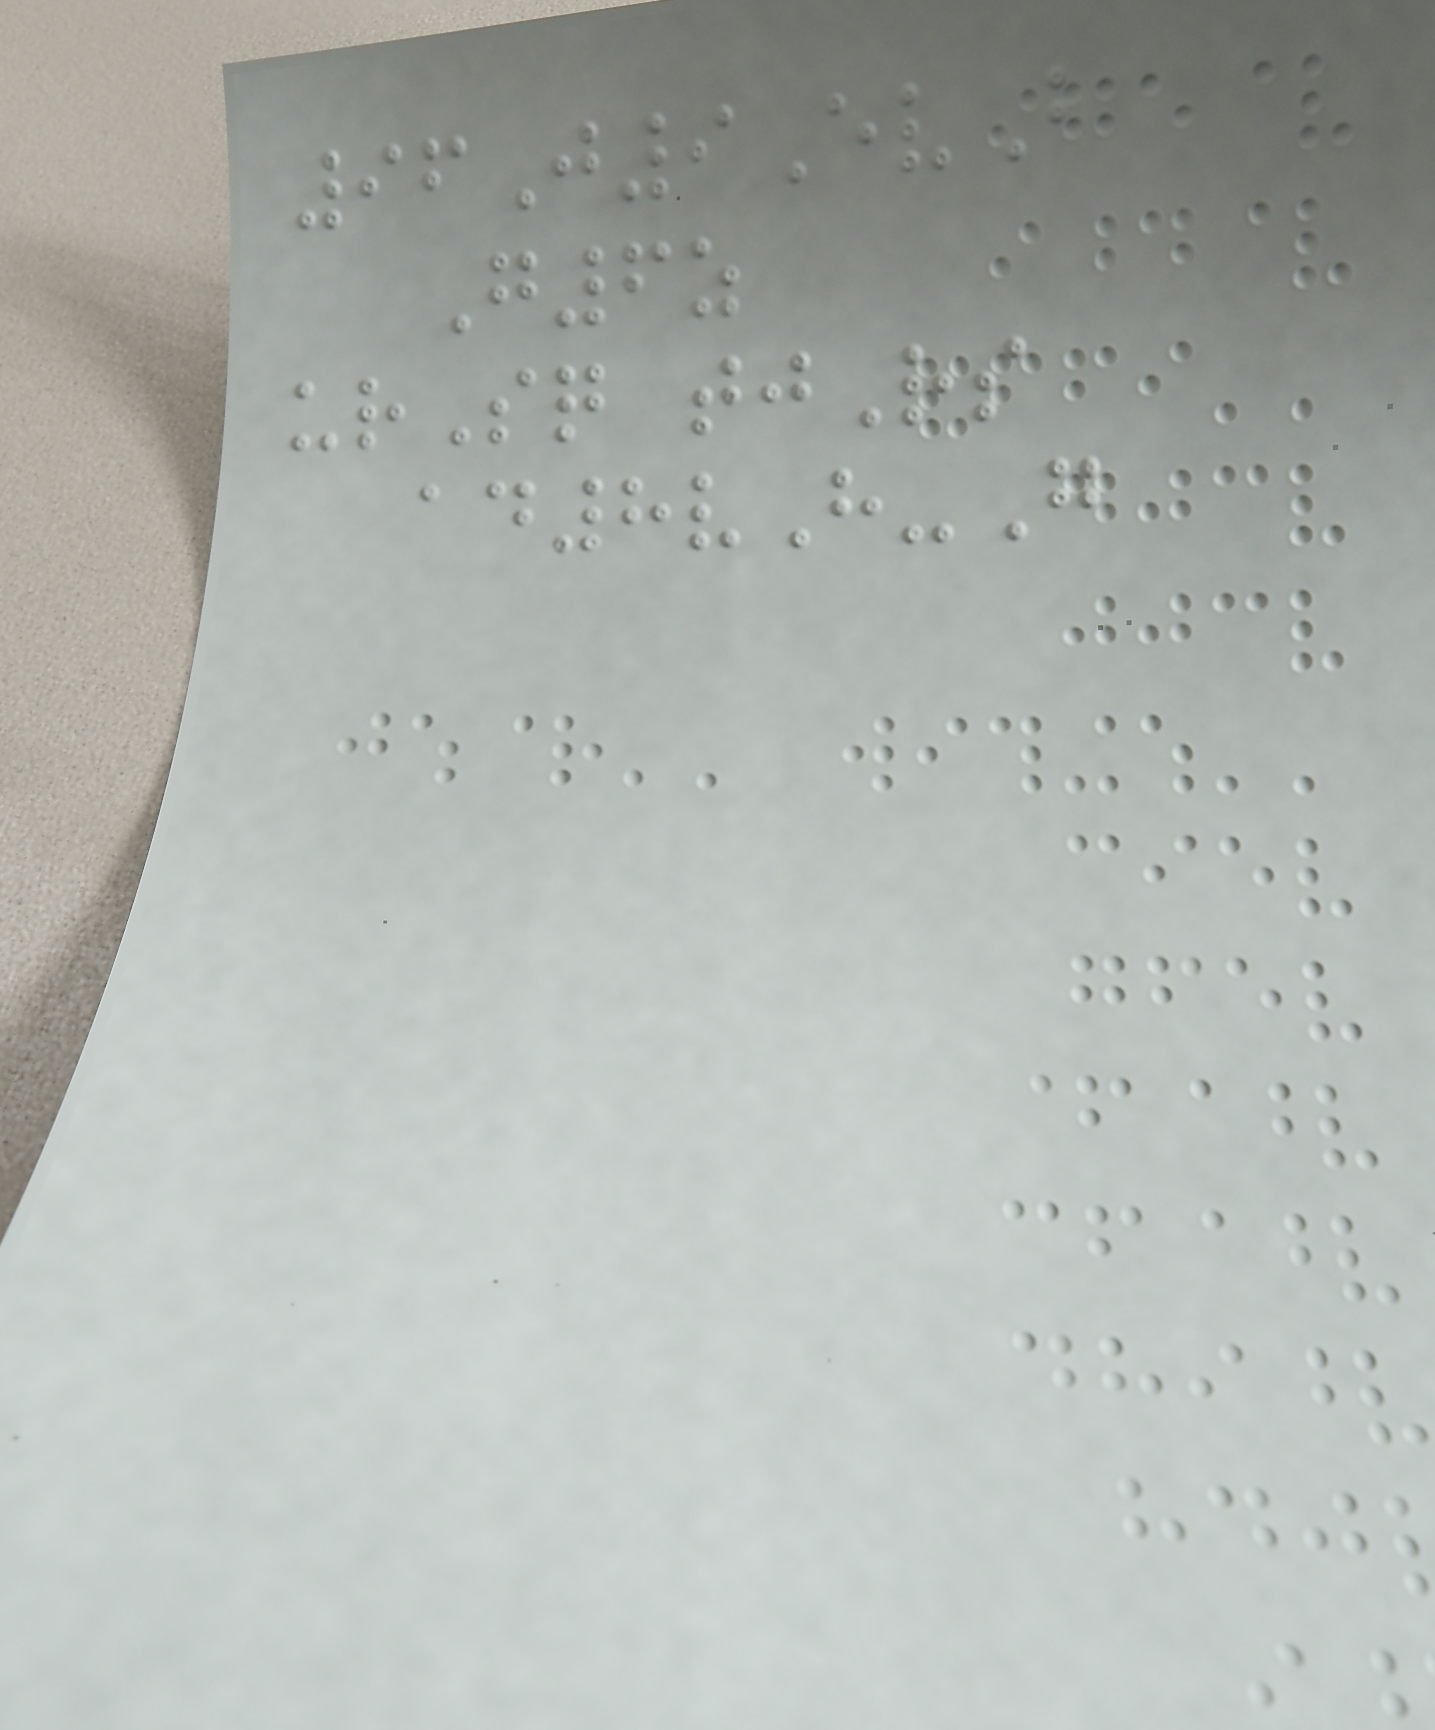96J9EvB
G6z
urSq tjRs
ad8vH-G
